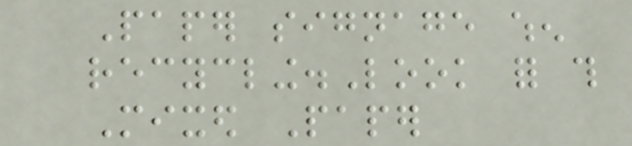Paper signage when
recycling.Look for this
Mixed Paper
